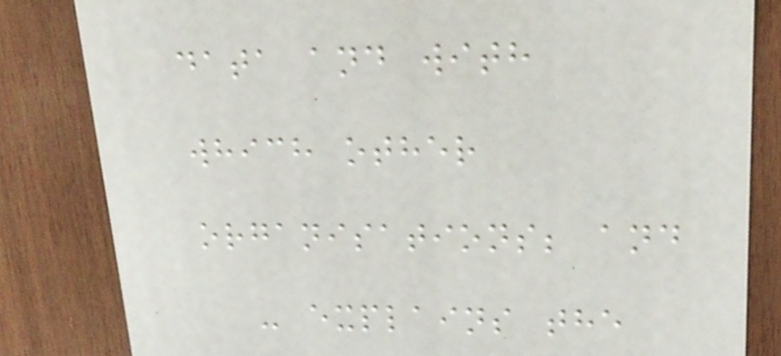data and with
which other
organisations; and
- explains the
